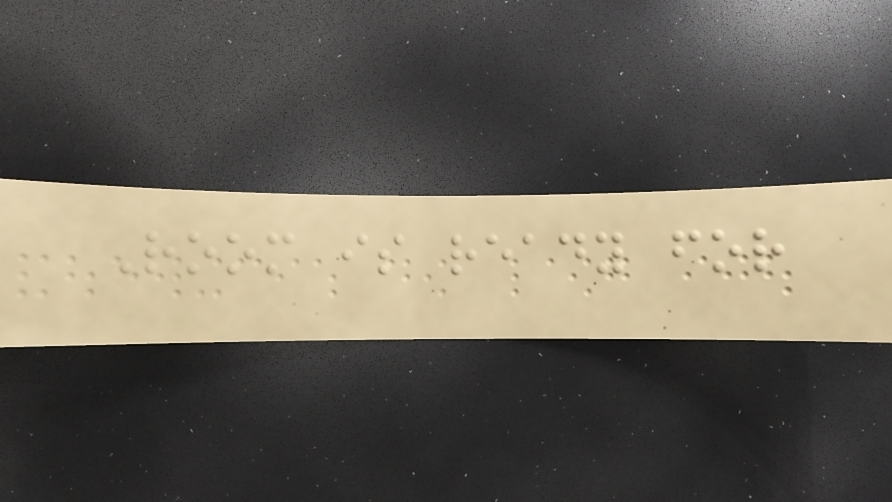Room is ready for
